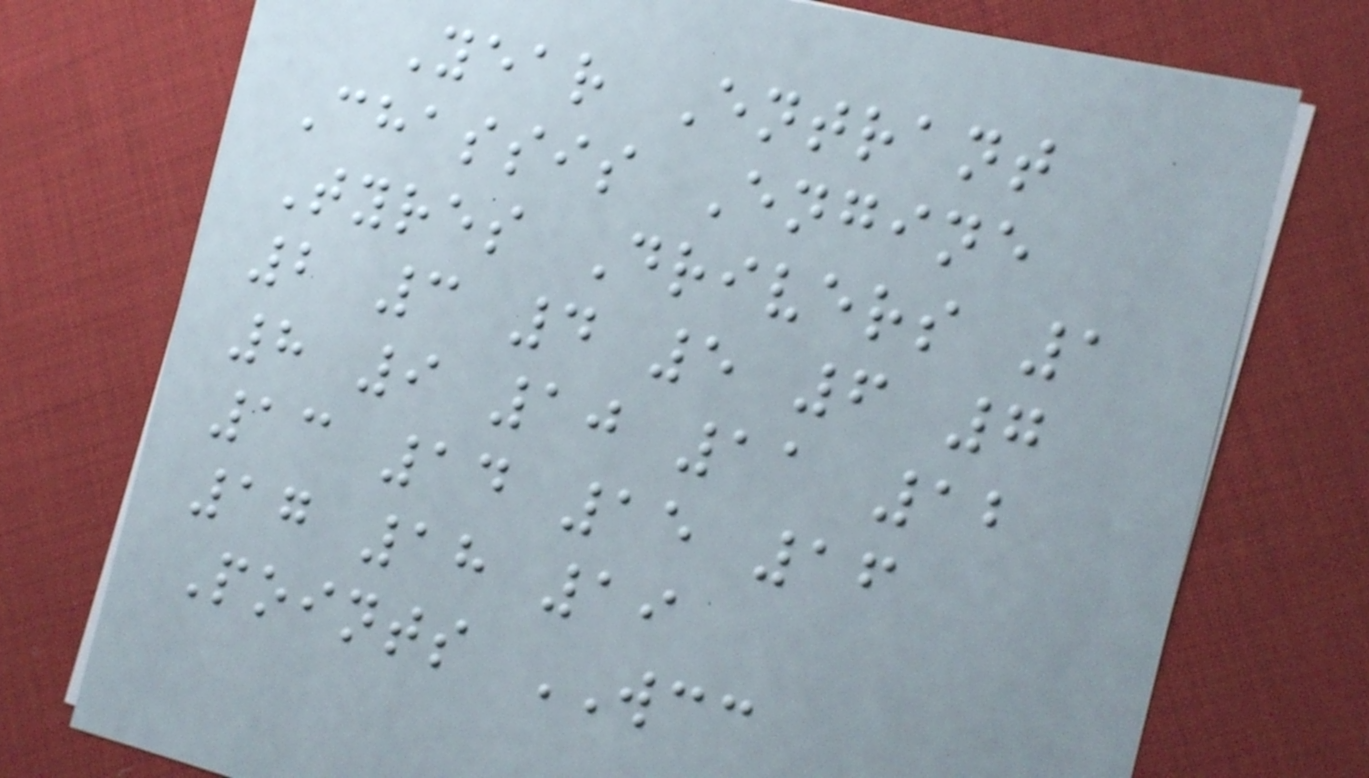Year Entrant
Chassis Engine
Tyres Drivers 1
2 3 4 5 6 7
8 9 10 11 12
13 14 15 16
17 18 19
Points WCC
